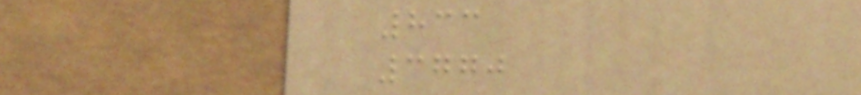833
3770
